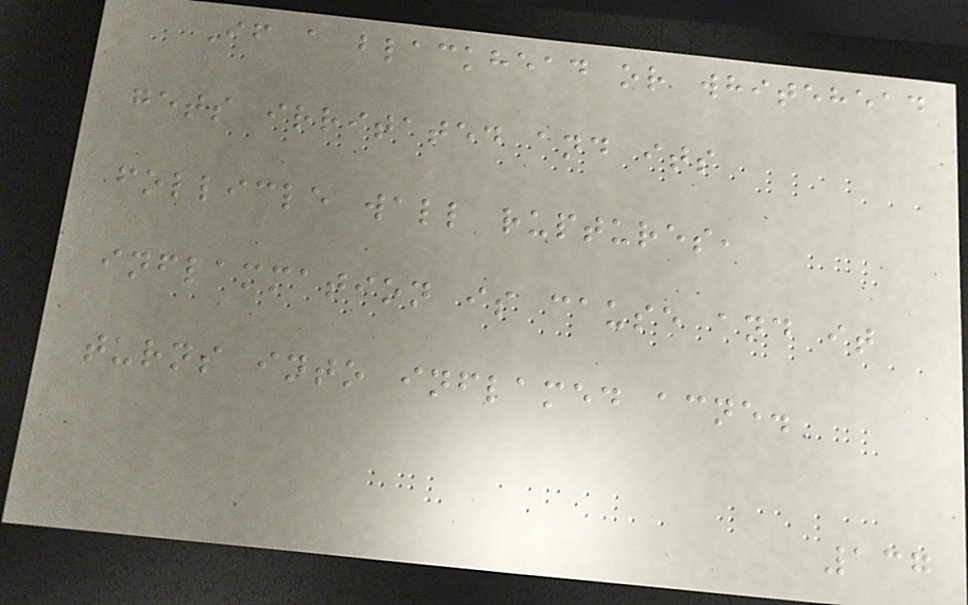If a blackhead or whitehead
gets irritated and its
follicle wall ruptures,
inflammation is cause and it
turns into inflamed acne.
137
